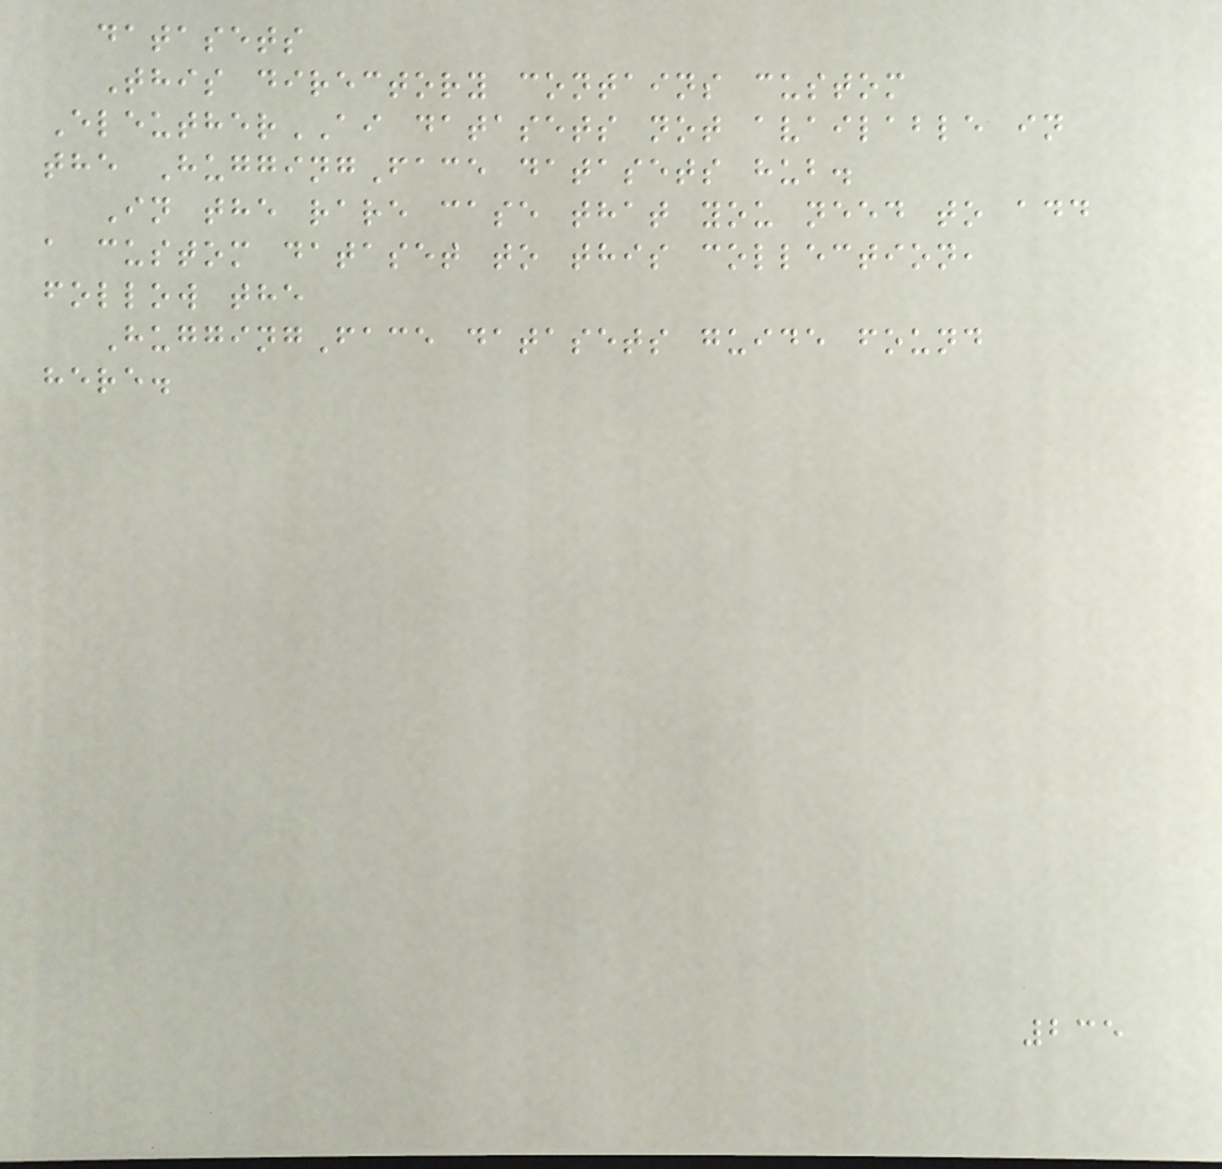datasets
This directory contains custom
EleutherAI datasets not available in
the HuggingFace datasets hub.
In the rare case that you need to add
a custom dataset to this collection,
follow the
HuggingFace datasets guide found
here.
235
